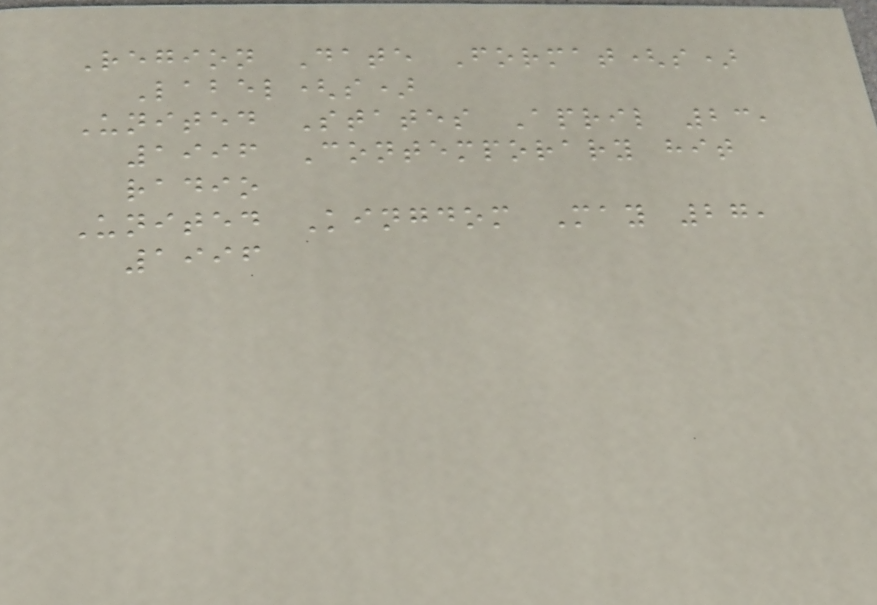Region Date Format(s)
Label(s)
United States April 23,
1996 Contemporary hit
radio
United Kingdom May 27,
1996
